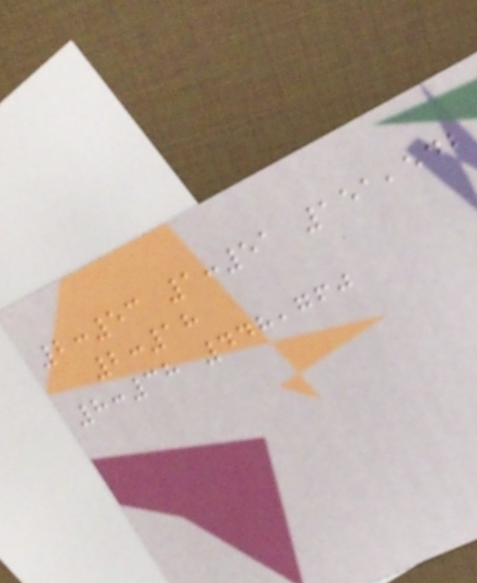2:53 1:51 151,542
2:18
8:38 448,760
